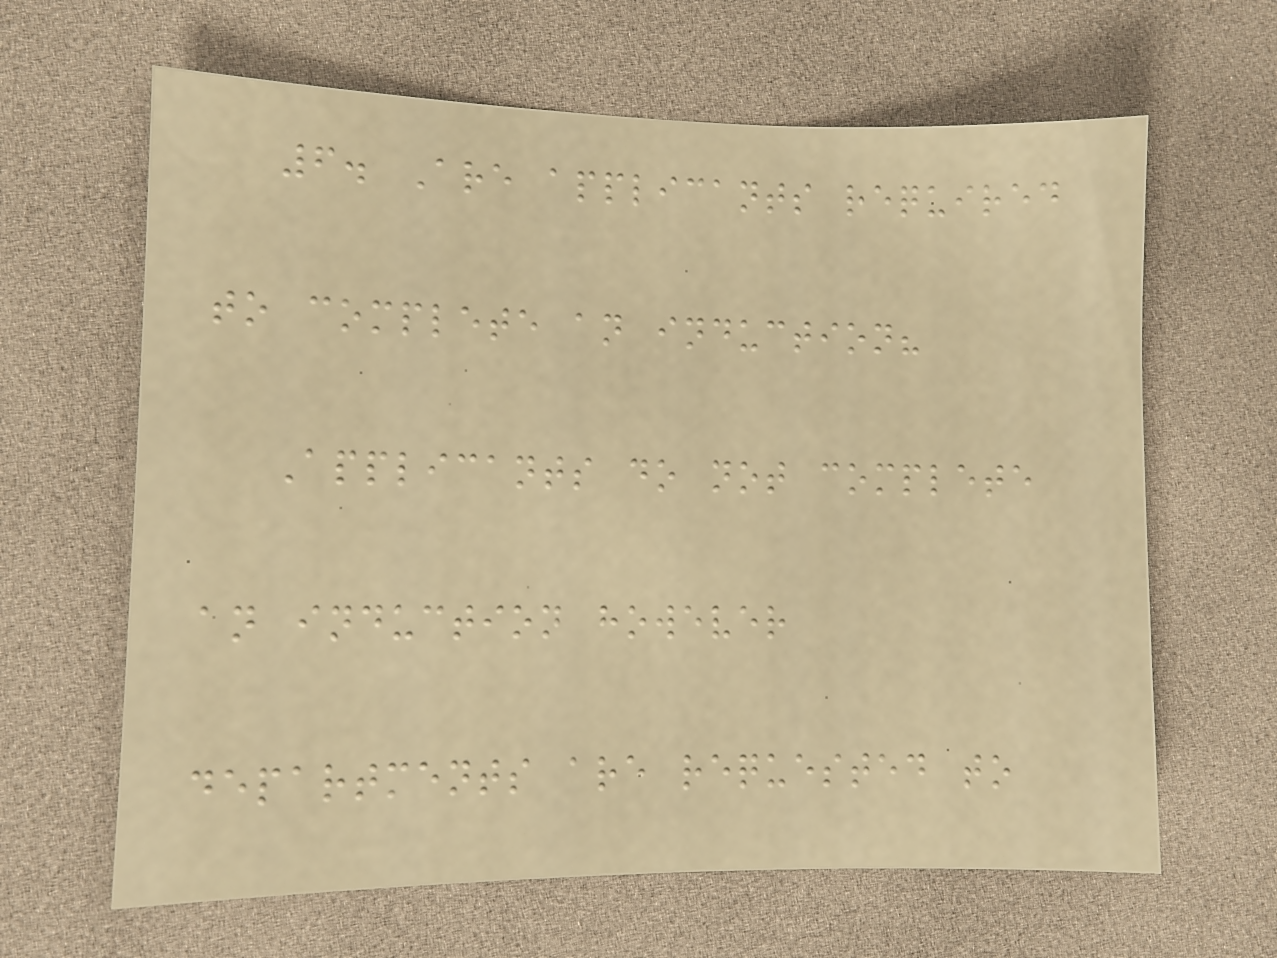6. Are applicants required
to complete an induction?
Applicants do not complete
an induction however
departments are requested to
